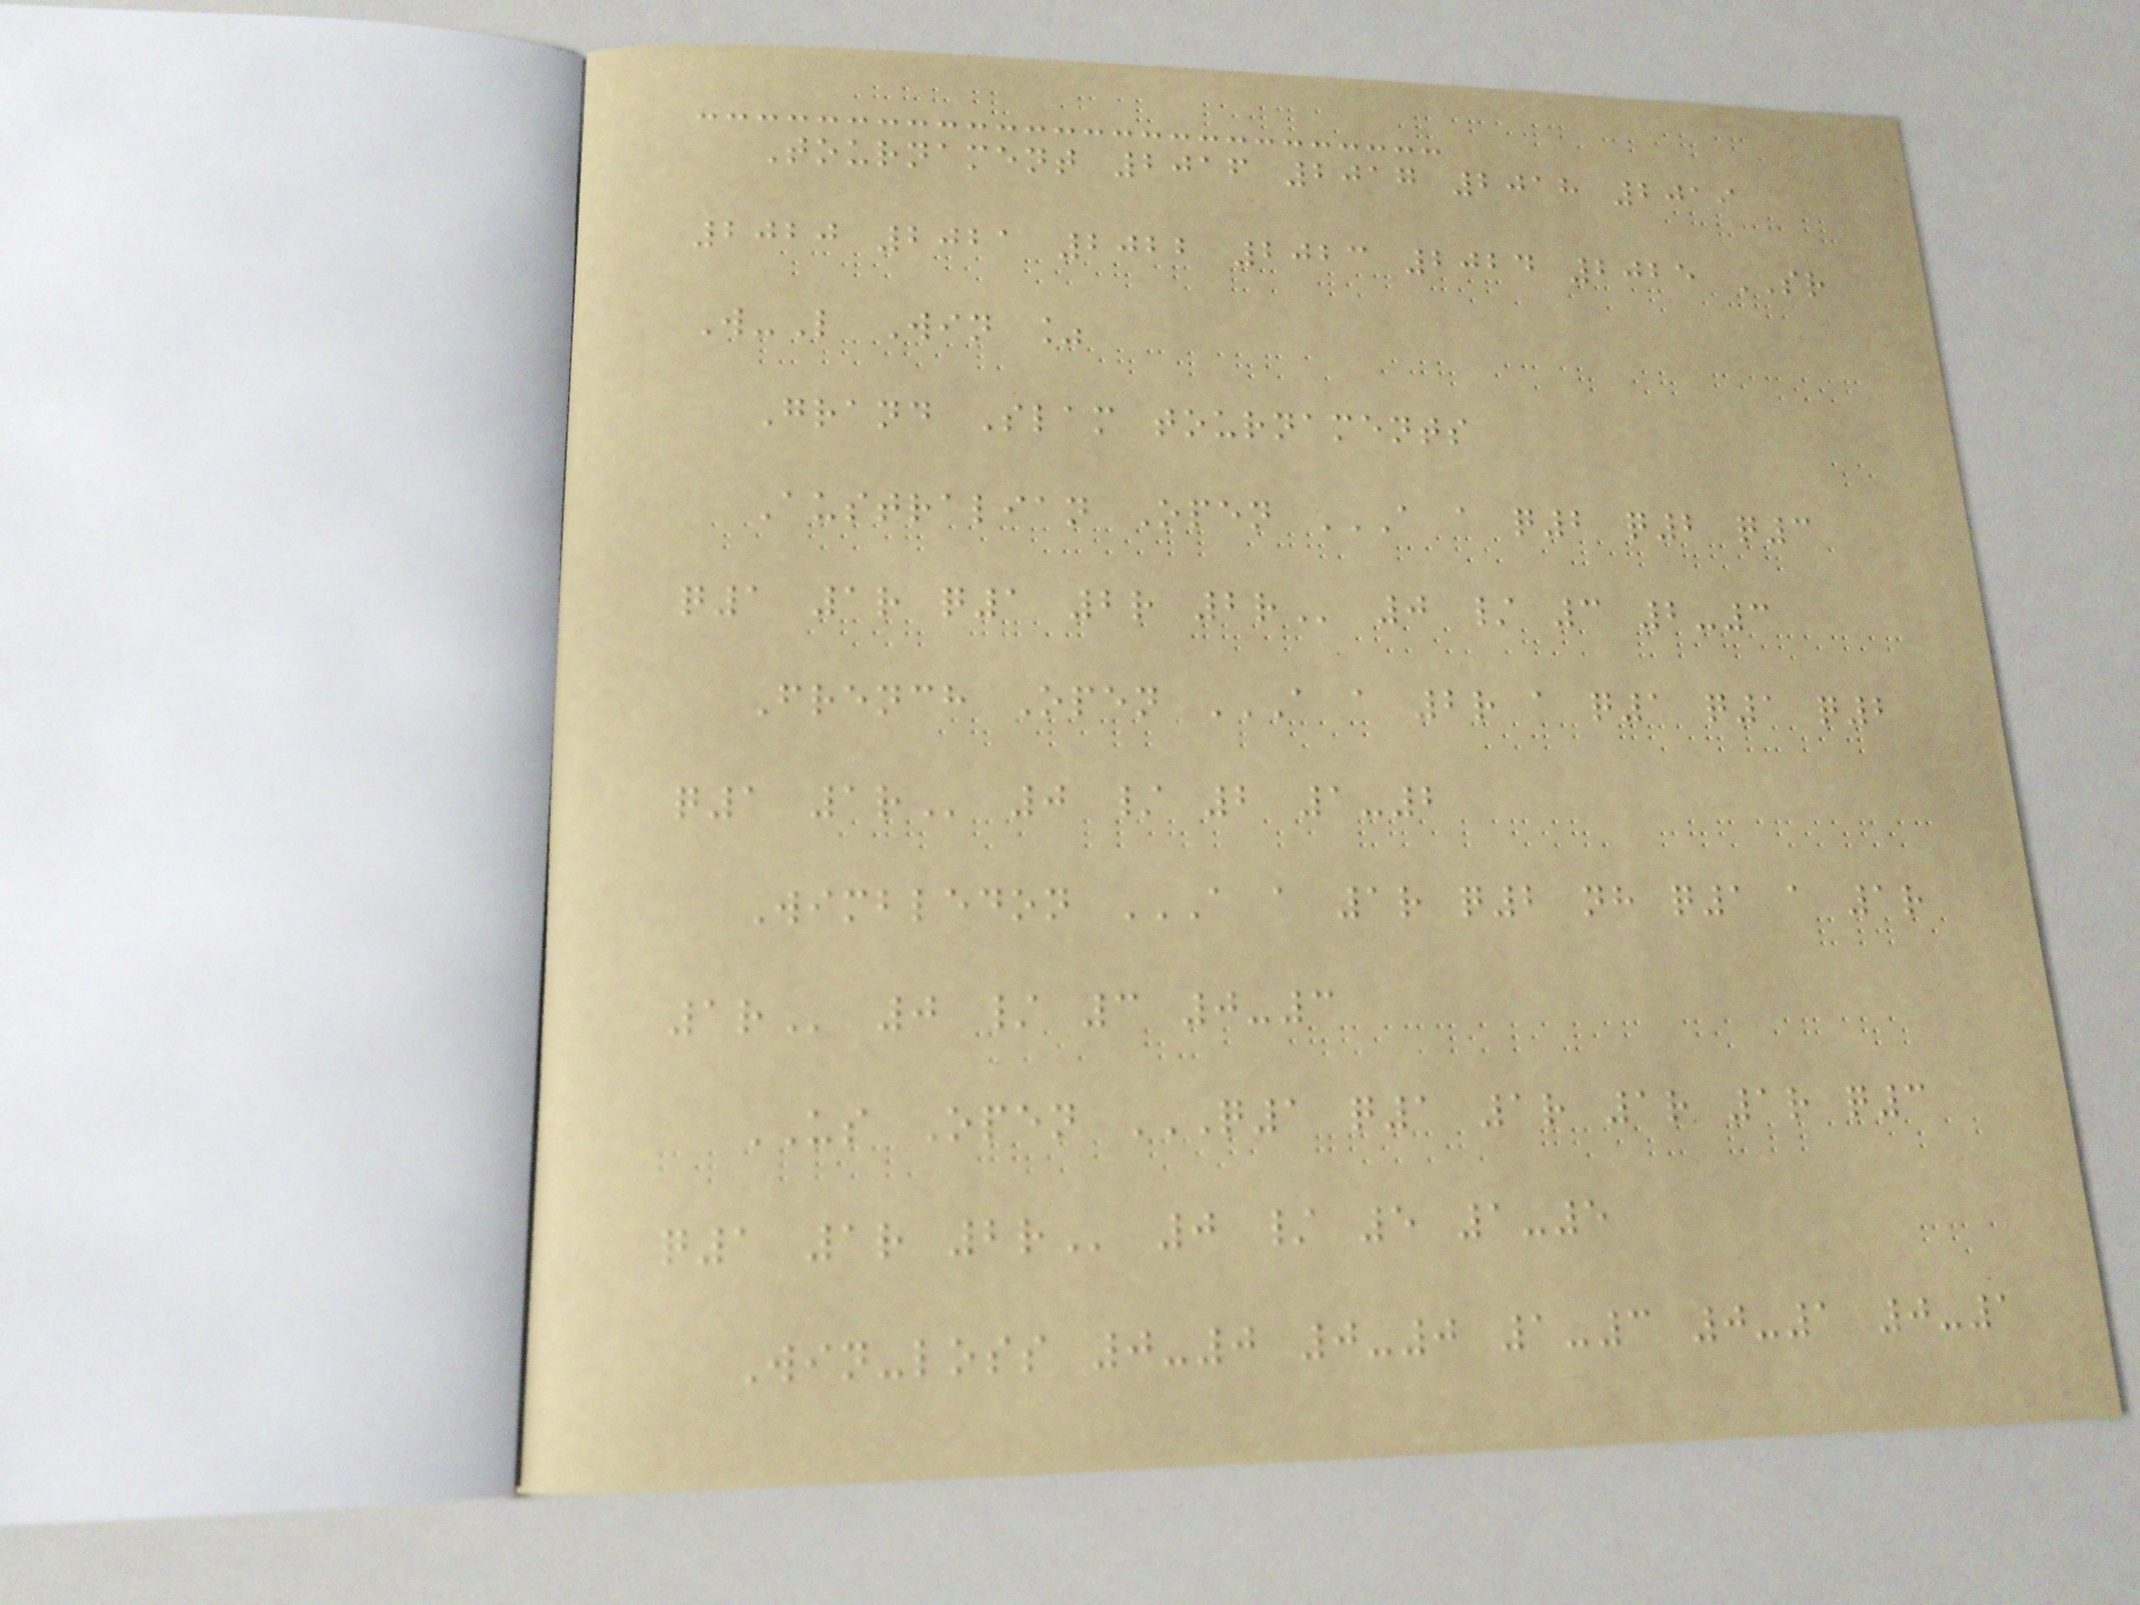Tournament 2016 2017 2018 2019
2020 2021 2022 2023 2024 2025 SR
W-L Win %
Grand Slam tournaments
Australian Open A A Q2 Q2 Q3
Q1 1R Q1 2R 2R 0 / 3 2-3
French Open A A 2R A Q1 Q1 Q2
Q1 1R 0 / 2 1-2
Wimbledon A A 1R Q2 NH Q1 A 1R
1R 0 / 3 0-3
US Open Q1 Q1 1R 1R 1R Q3
Q1 1R 2R 0 / 5 1-5
Win-loss 0-0 0-0 1-3 0-1 0-1
